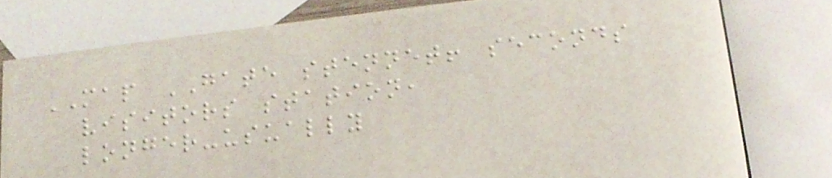MAP GATE stennet! seconds
visitors station,
longer-usually
